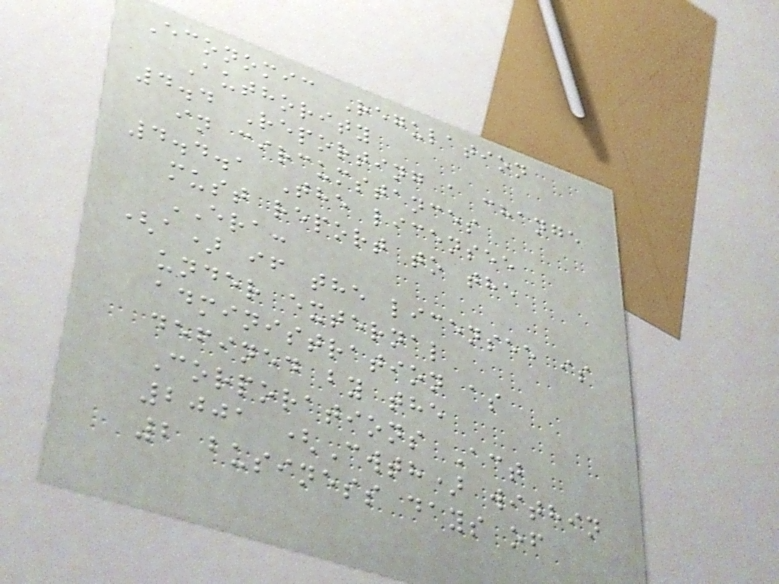Economic Regulation
Authority
4.4 Reporting a change
in circumstances
4.4.1 The licensee
must report to the
ERA:
(a) if the licensee is
under external
administration as
defined by the
Corporations Act
2001 (Cwth) within
2 business days of
